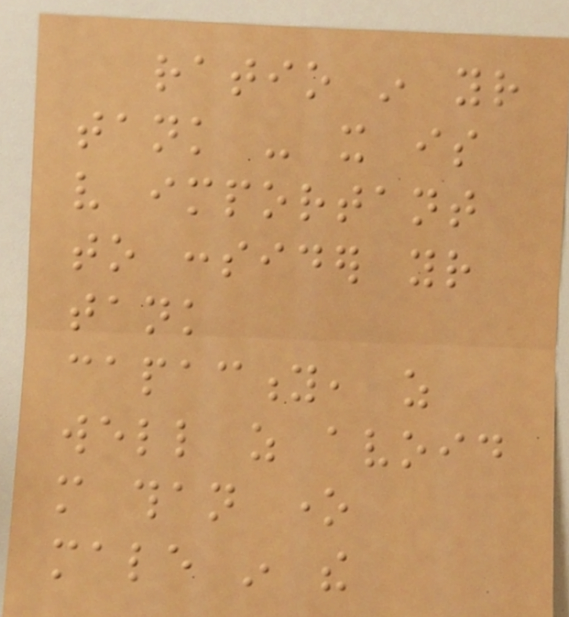ratio in your
tank - it is
very important
to consider your
tank
capacity, as
well as avoid
more than one
male in the
